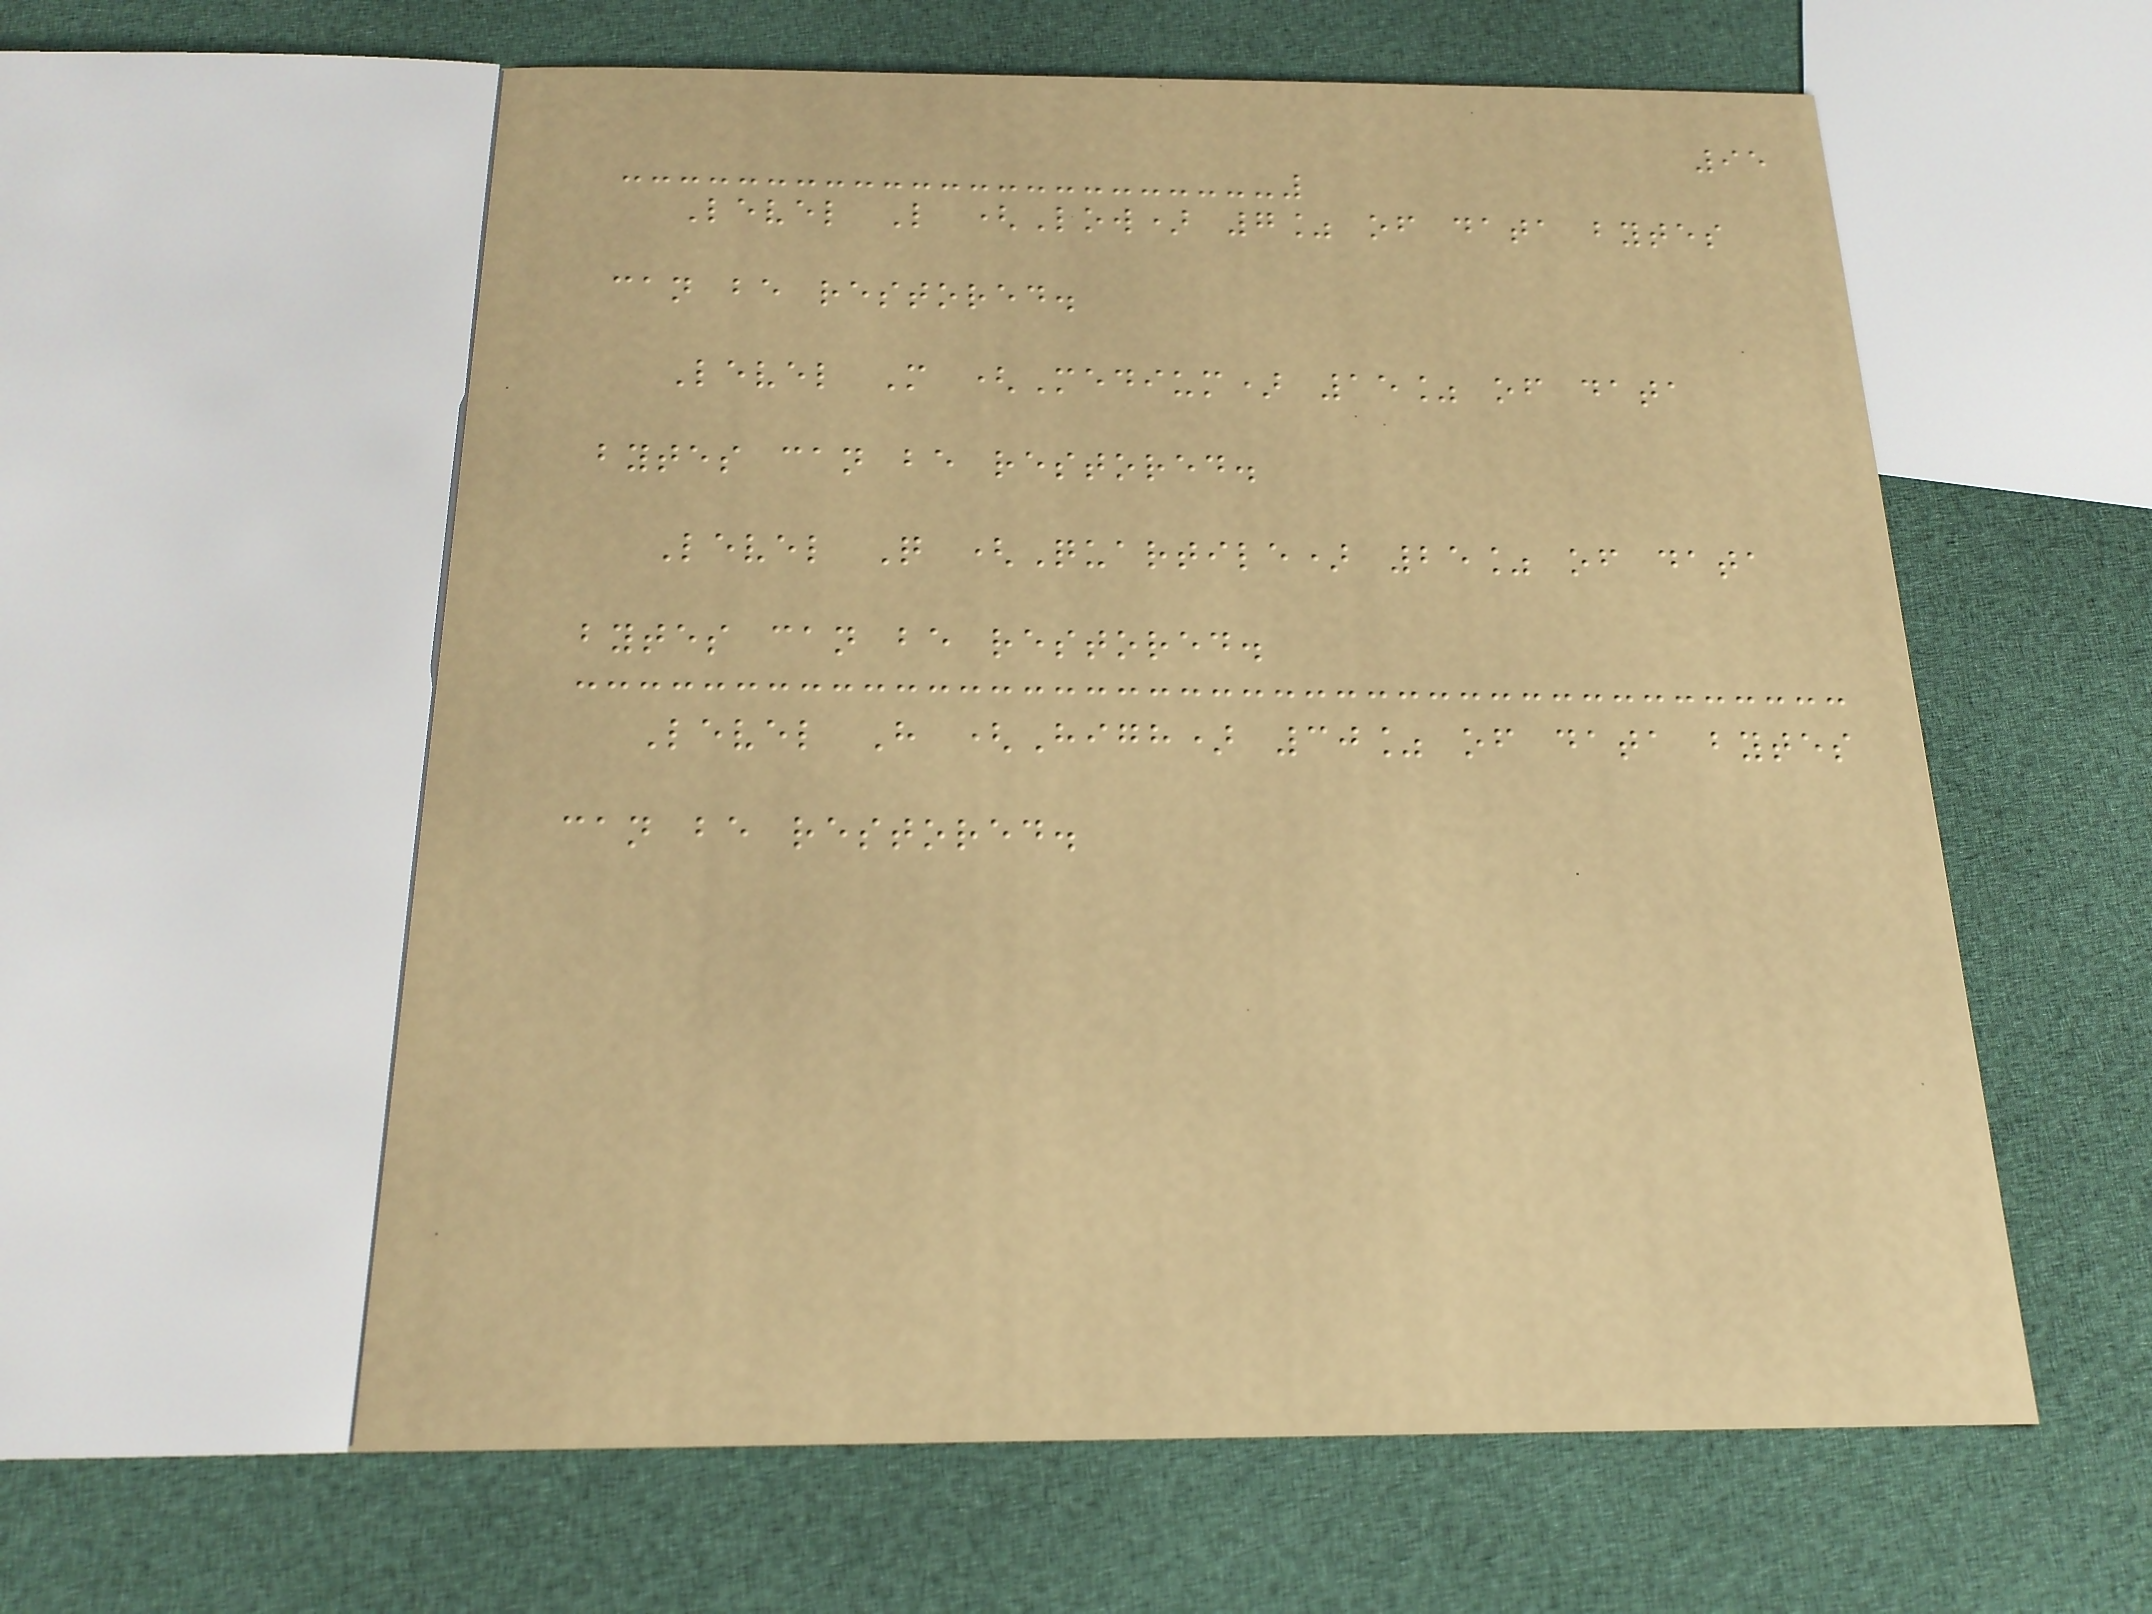95
Level L (Low) 7% of data bytes
can be restored.
Level M (Medium) 15% of data
bytes can be restored.
Level Q (Quartile) 25% of data
bytes can be restored.
Level H (High) 30% of data bytes
can be restored.
